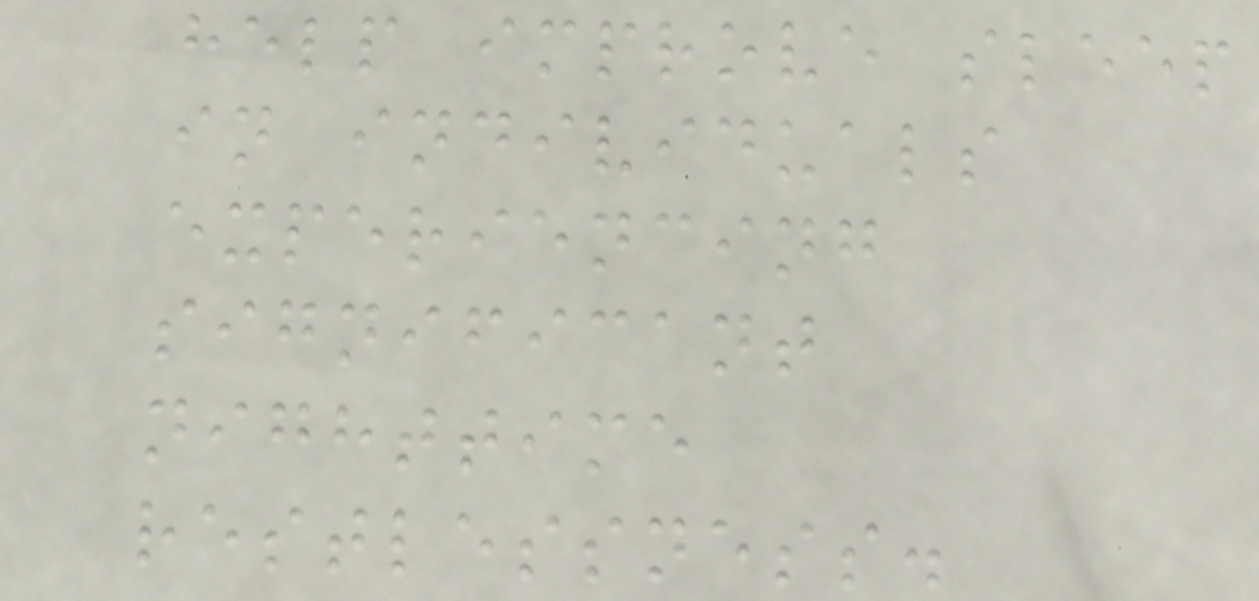help improve sleep
in individuals
experiencing
significant
nighttime
restlessness.
